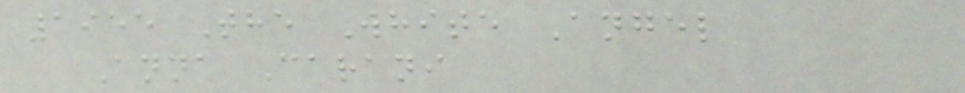1955 The White Angel
Anna Carani
